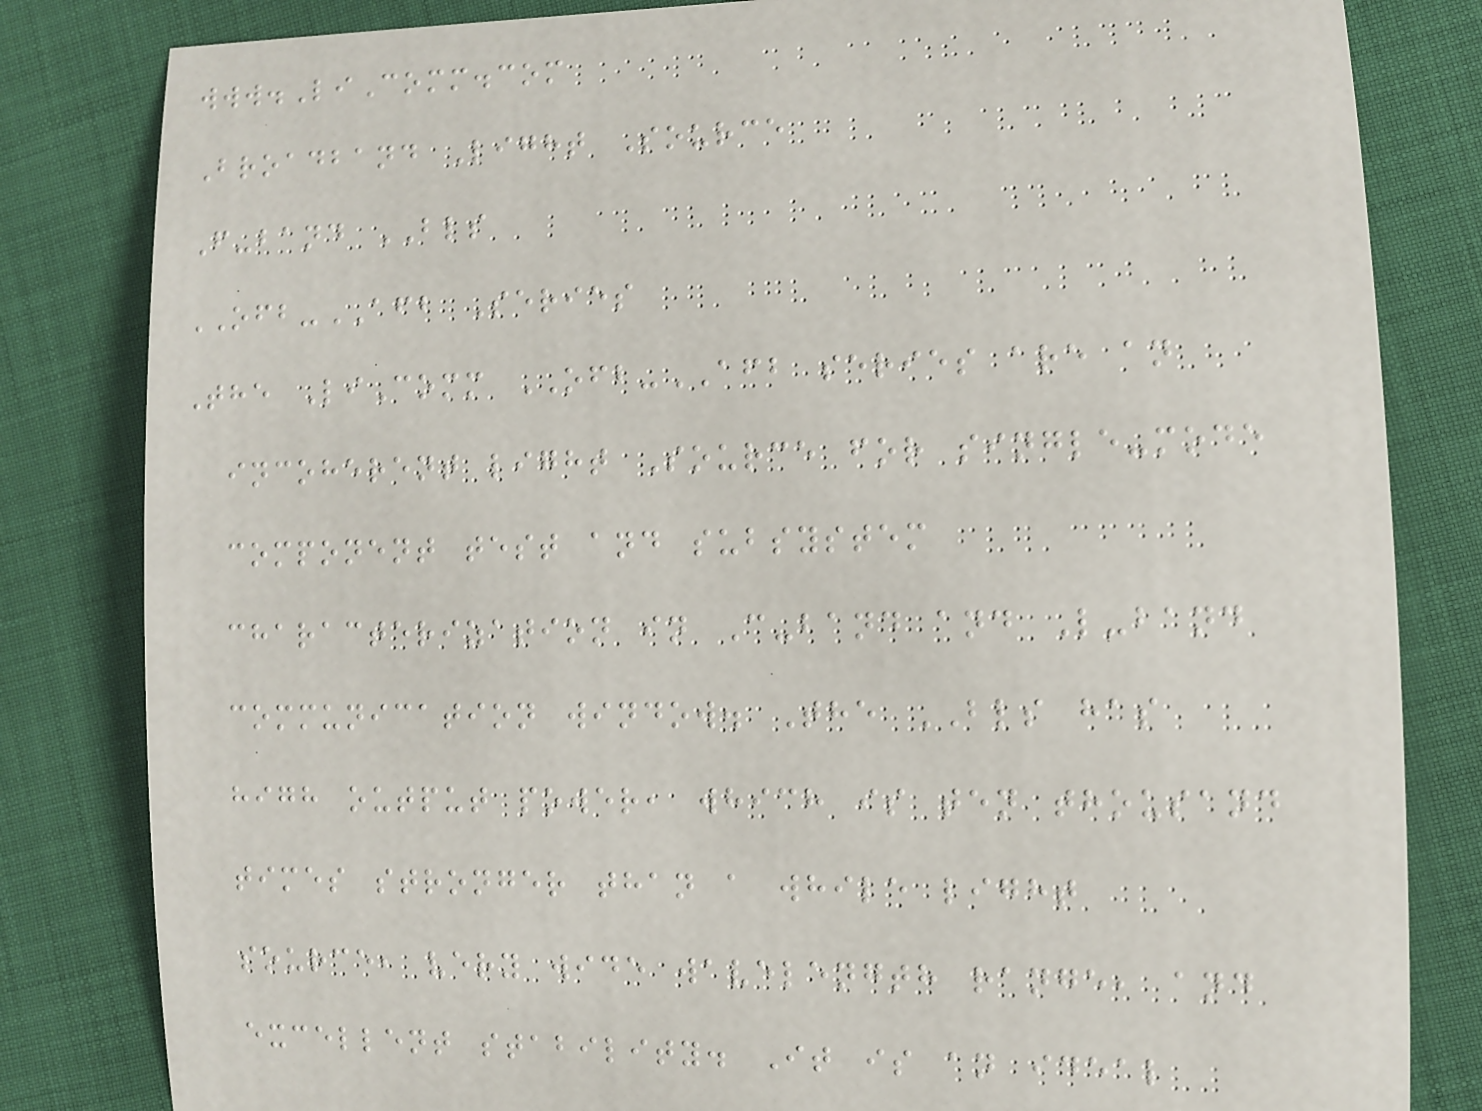www.LiComm.com
Broadband Light Source
F-band BLS
OFB-AFB Series
The LiComm OFB-AFB series are an
incoherent light Source for single-mode
component test and subsystem
characterization in C-band and L-band
communication window. The BLS has
high output power, which is ten thousand
times stronger than a while light
source, very wide wavelength range, and
excellent stability. It is an ideal
